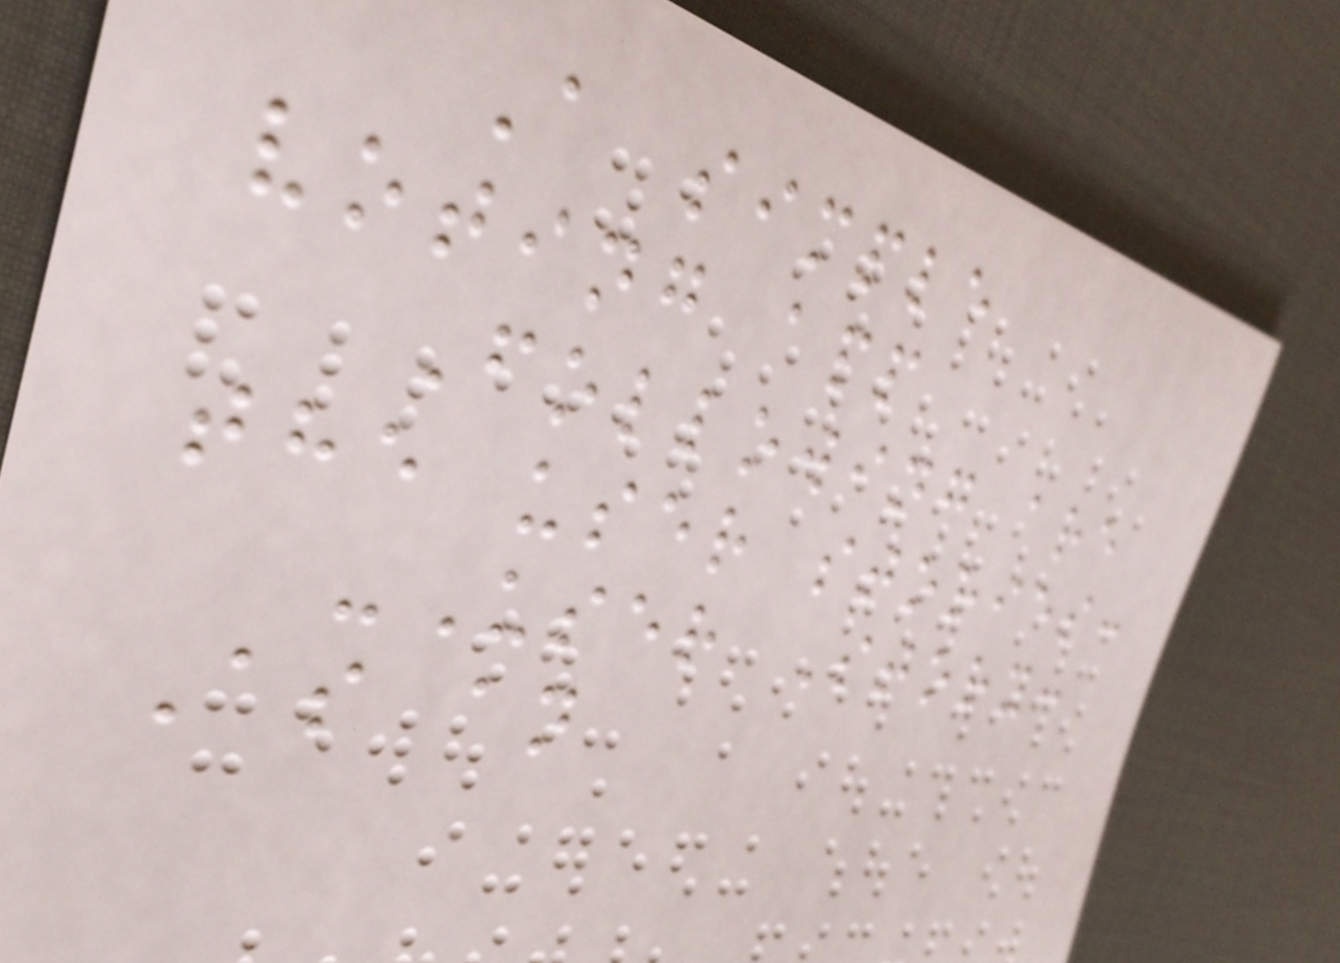A simple
voting app
Following are
the user stories:
-User Story:
As an
